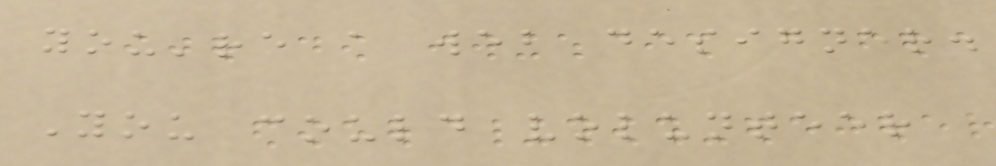you're a web designer.
You could volunteer
